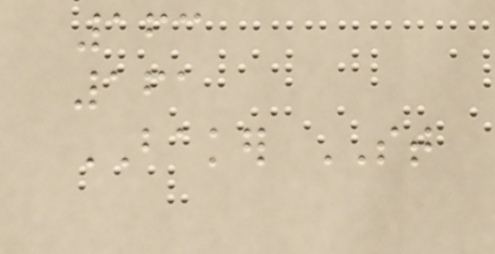163
161
BAKER ST
